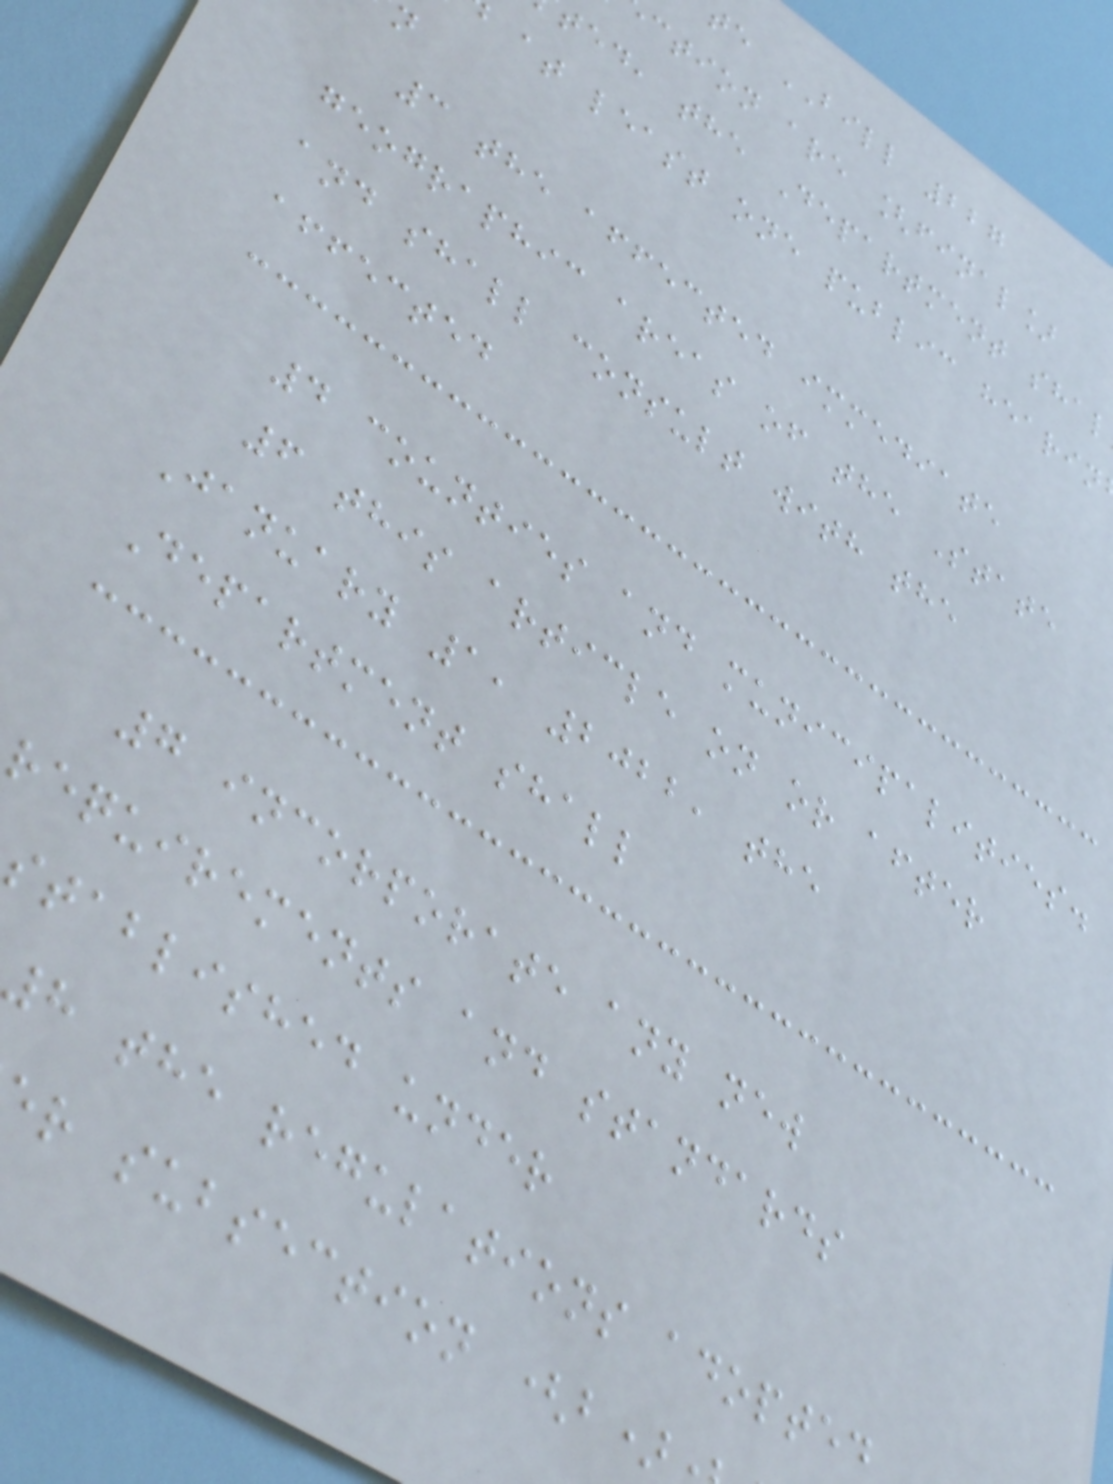te BILL 227
ction are [final]
ted, the Department shal
at least one public hearin
3 the affected immediate
geographic areas of the State
and shall consult with the
affected
4 counties and municipalities.
6 this article on or after
January 1, 2022, the
Department shall
7 incorporate any new
requirements and standards
stablished under
8 the regulations adopted
r subsection (b)
